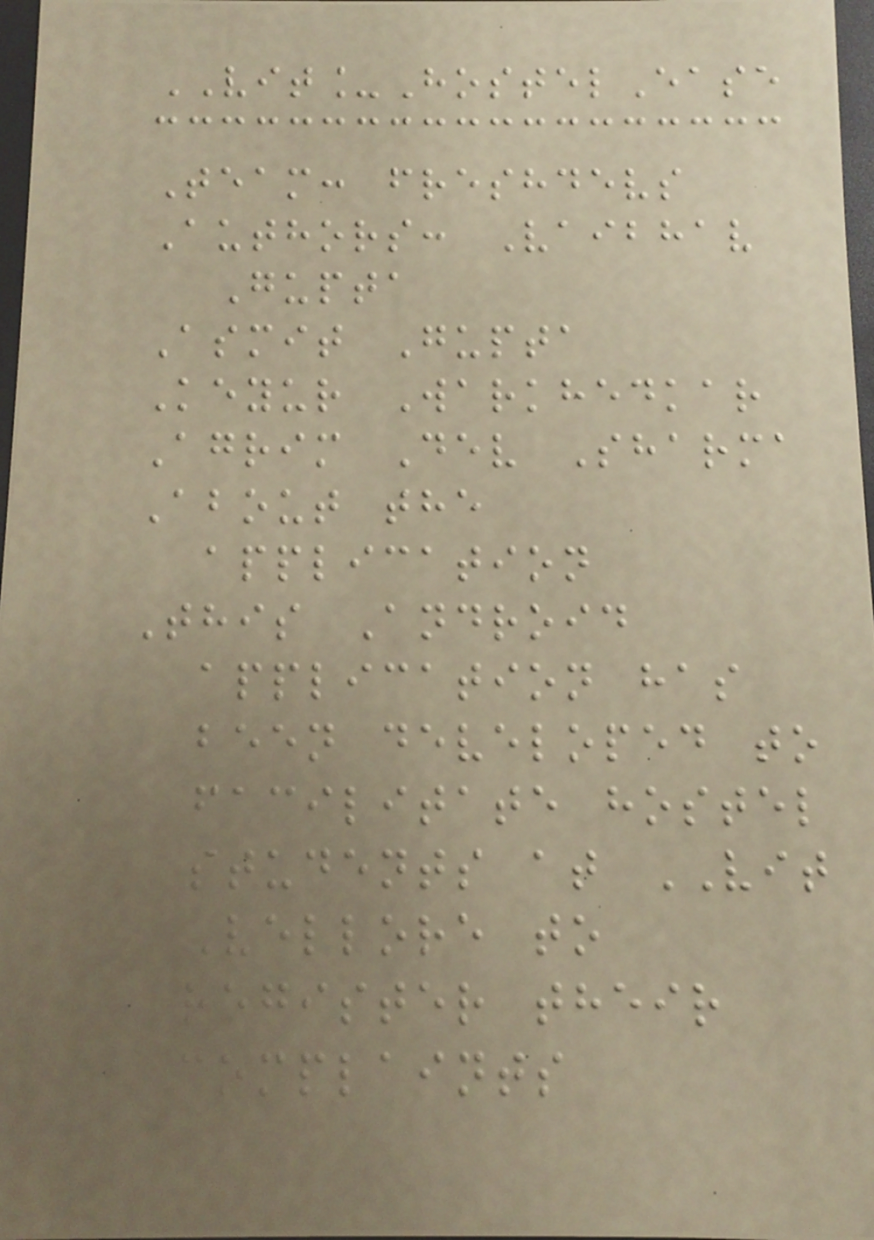VIT_HostelEase
Team: freshdevs
Authors: Vaibhav
Gupta
Asmit Gupta
Keyur Warkhedkar
Agrim Dev Sharma
About the
application
This Android
application has
been developed to
facilitate hostel
students at VIT
Vellore to
register their
complaints
